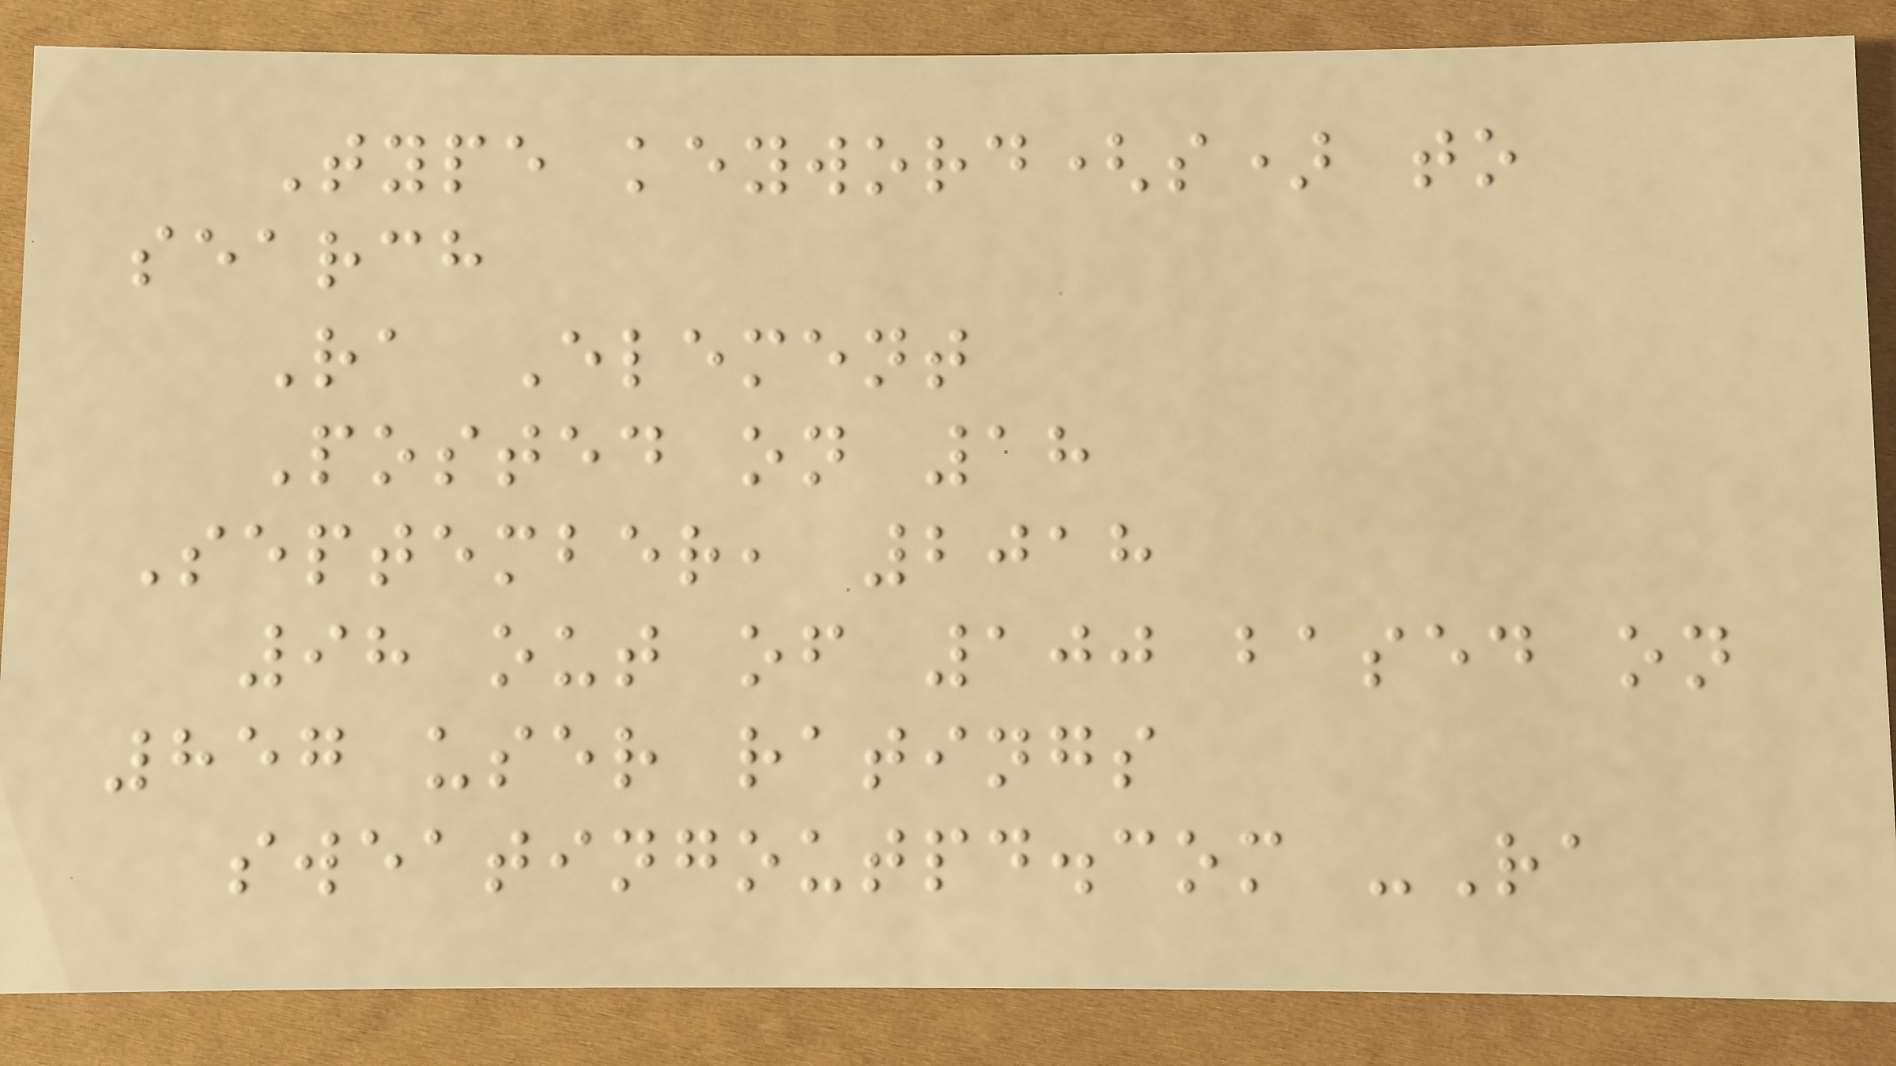Type keyword(s) to
search
Ra Element
Posted on 18
September, 2018
98 out of 100 based on
857 user ratings
sweatingoutpd.com -Ra
